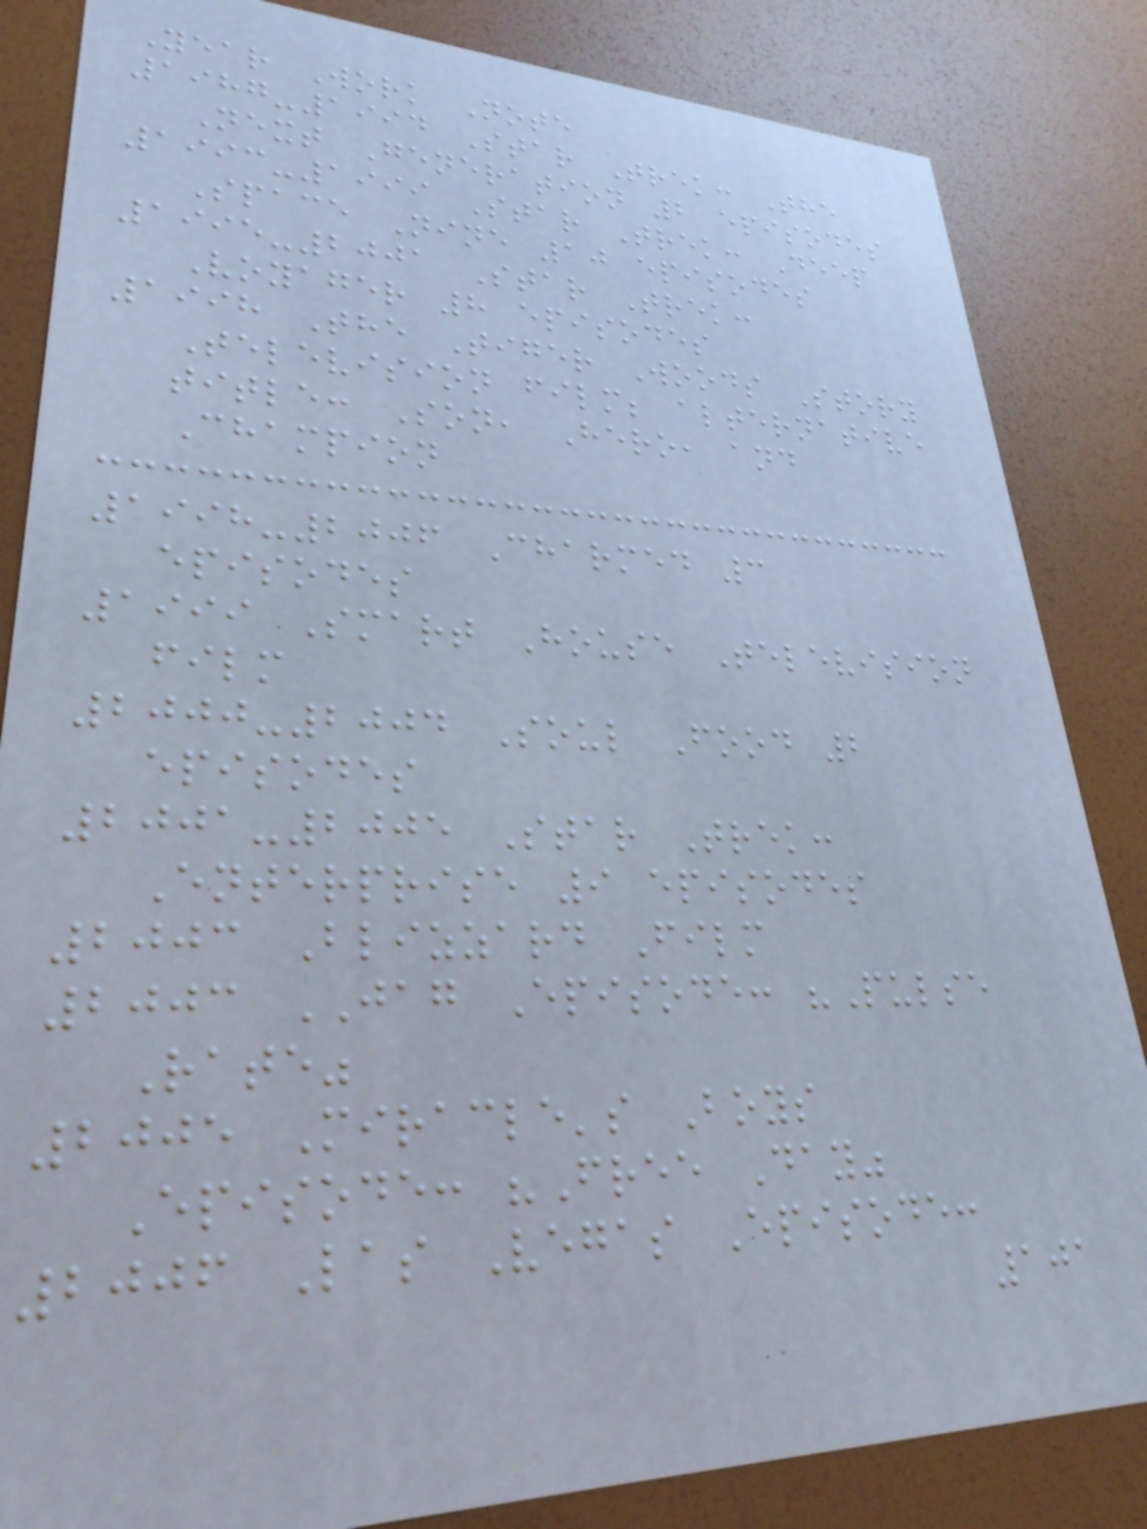Year Work Note
1987-1994 Star Trek: The
Next Generation 2 episodes
1993-1999 Star Trek: Deep
Space Nine 10 episodes
1995-2001 Star Trek:
Voyager 8 episodes
1998 The Tiger Woods Story
Television film; alternative
title: Son, Hero, and
Champion
1998-2006 Charmed 3
episodes
1999 Smart House Television
film
2000-2004 Soul Food 2
episodes
2001-2005 Star Trek:
Enterprise 9 episodes
2003 Blizzard Film
2003 JAG Episode: "Pulse
Rate"
2005 Miracle's Boys
Episode: "Free Day"
2006 Las Vegas Episode:
101
